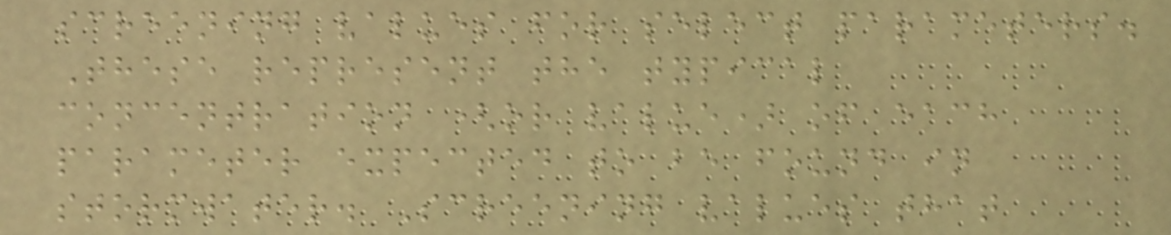screening values for select parameters.
These represent the typical
concentration (or value) of each
parameter expected to be found in
stormwater. Screening values that
